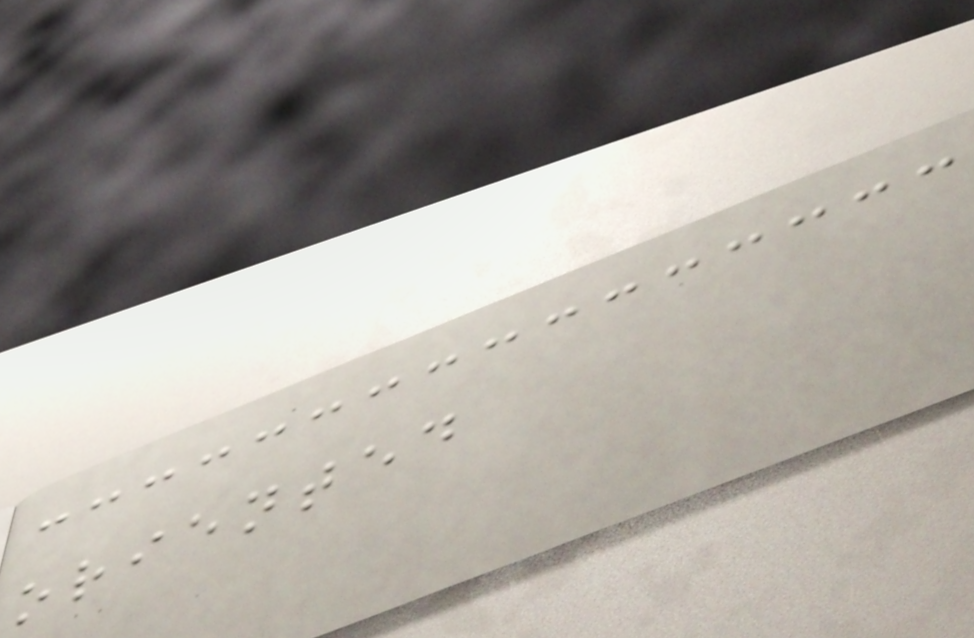oriented
